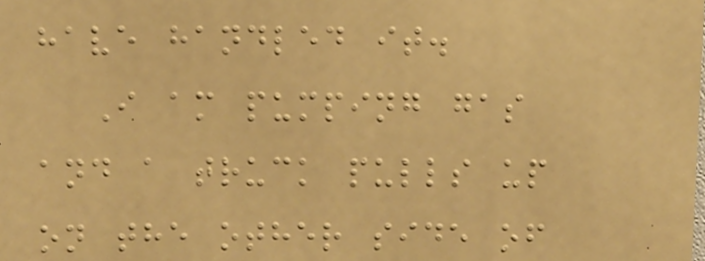have handled it.
I am pumping gas
and a truck pulls up
on the other side of
